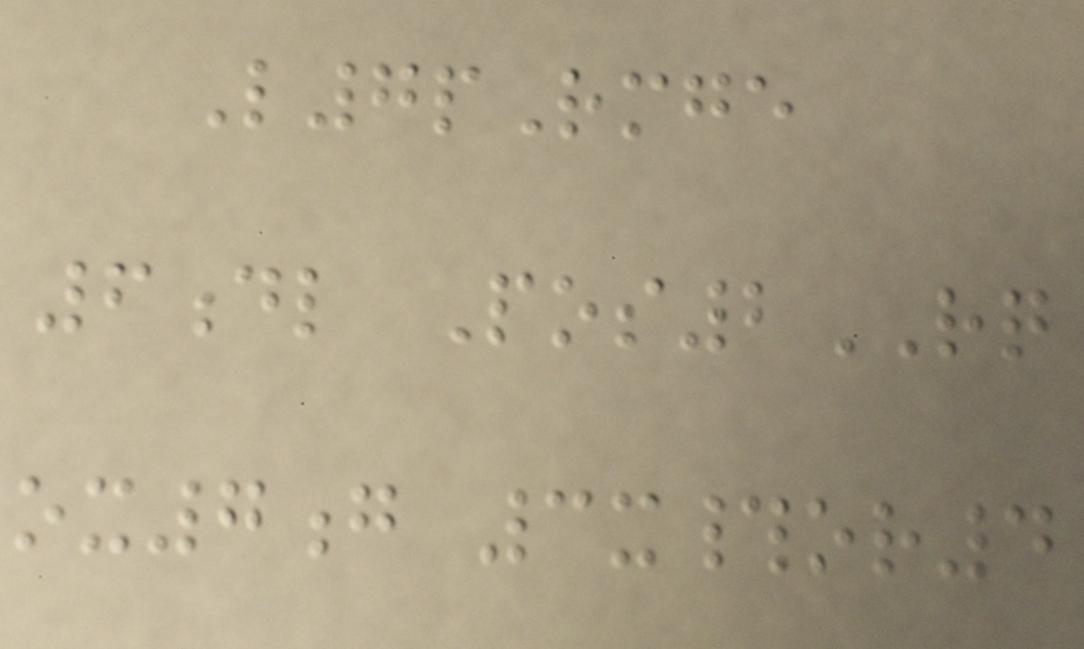L7pRmge
6dl Pos2RQ
ox7g 3x#or4
